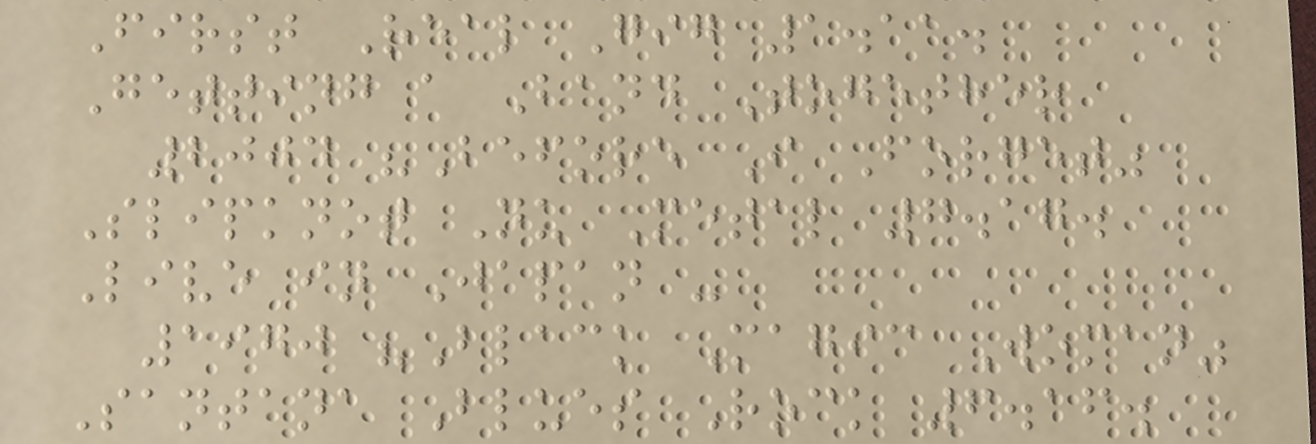First Real Gig 1.11.
Getting a Band Together
2004 "Before I Forget"
Slipknot Nu Metal 7.17.
Live in Japan -
1970 "Black Magic Woman"
Santana Blues Rock 6.16.
